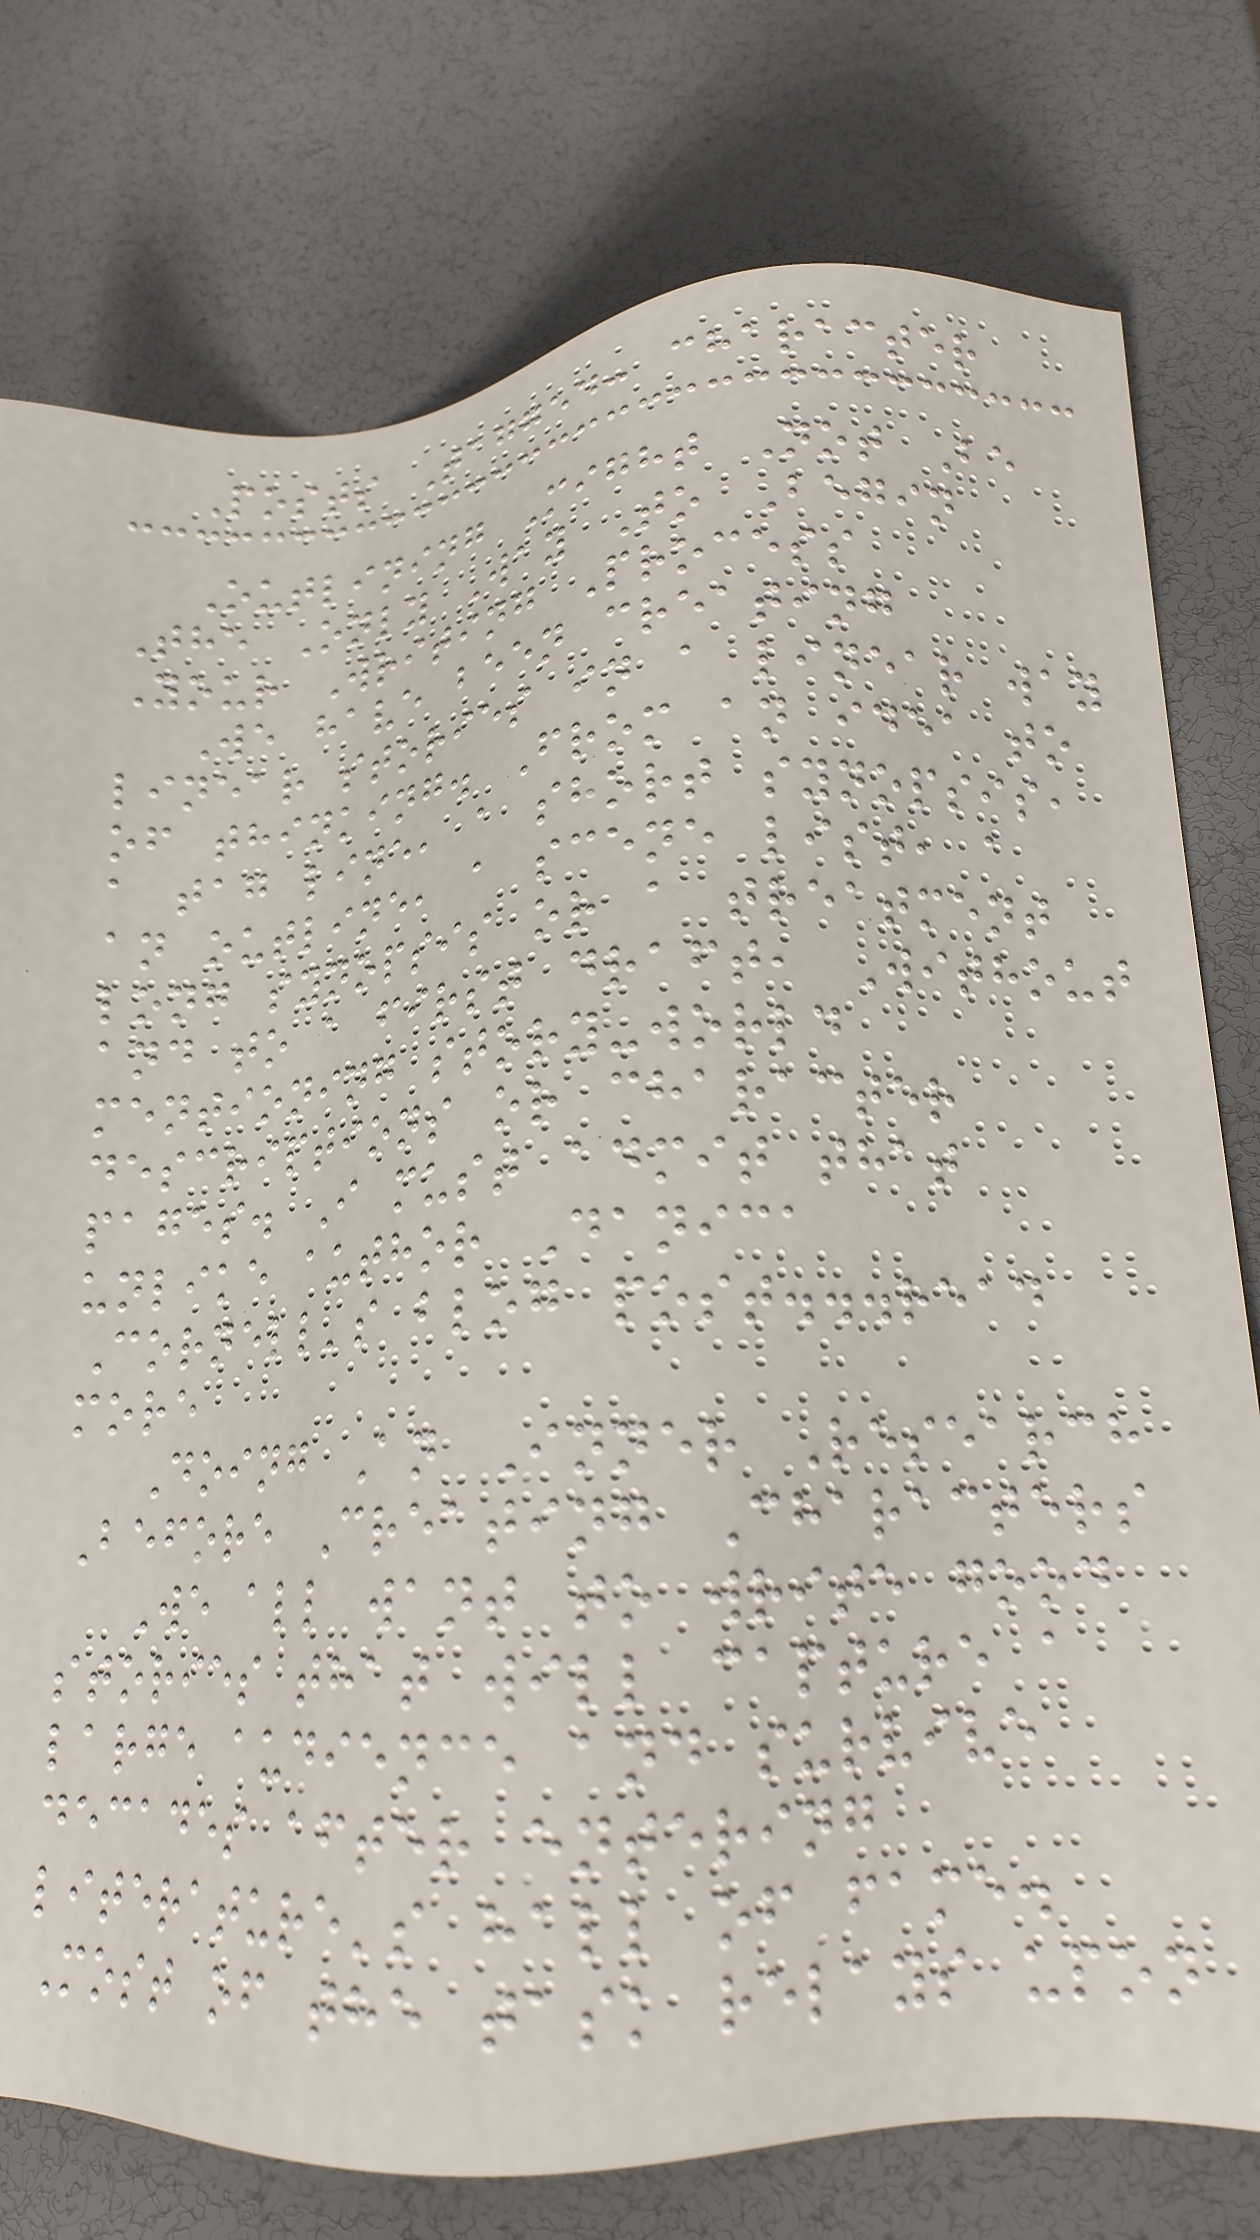Posts Tagged: character
Outlining Might Not Be
The Only Way To Begin
Your Writing Process
We have been creating
linear stories in a linear way
of thinking. From an idea to
a tag line, a short synopsis,
an outline, a scene list, a
long synopsis or a treatment
and to a first draft, Without
mentioning story-world
descriptions or character
pages. I must admit that
unlike author Danica
Cornell's blog post...read
more
Doing An Inner Research
Before Creating Characters
We all want to write good
stories that will capture a
large audience and survive
decades after entering
literature's hall of fame.
Most of the task relays upon
